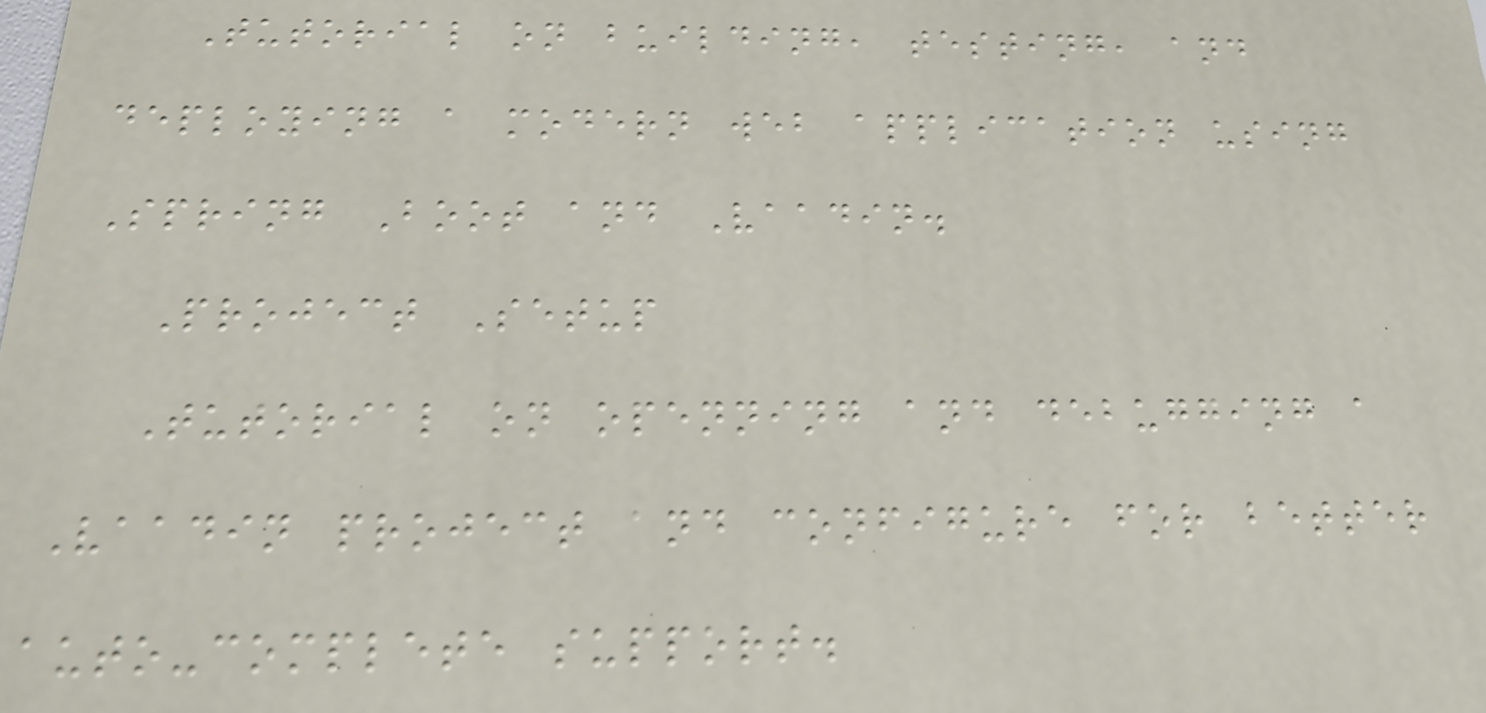Tutorial on building, testing, and
deploying a modern web application using
Spring Boot and Vaadin.
Project Setup
Tutorial on openning and debugging a
Vaadin project and configure for better
auto-complete support.
